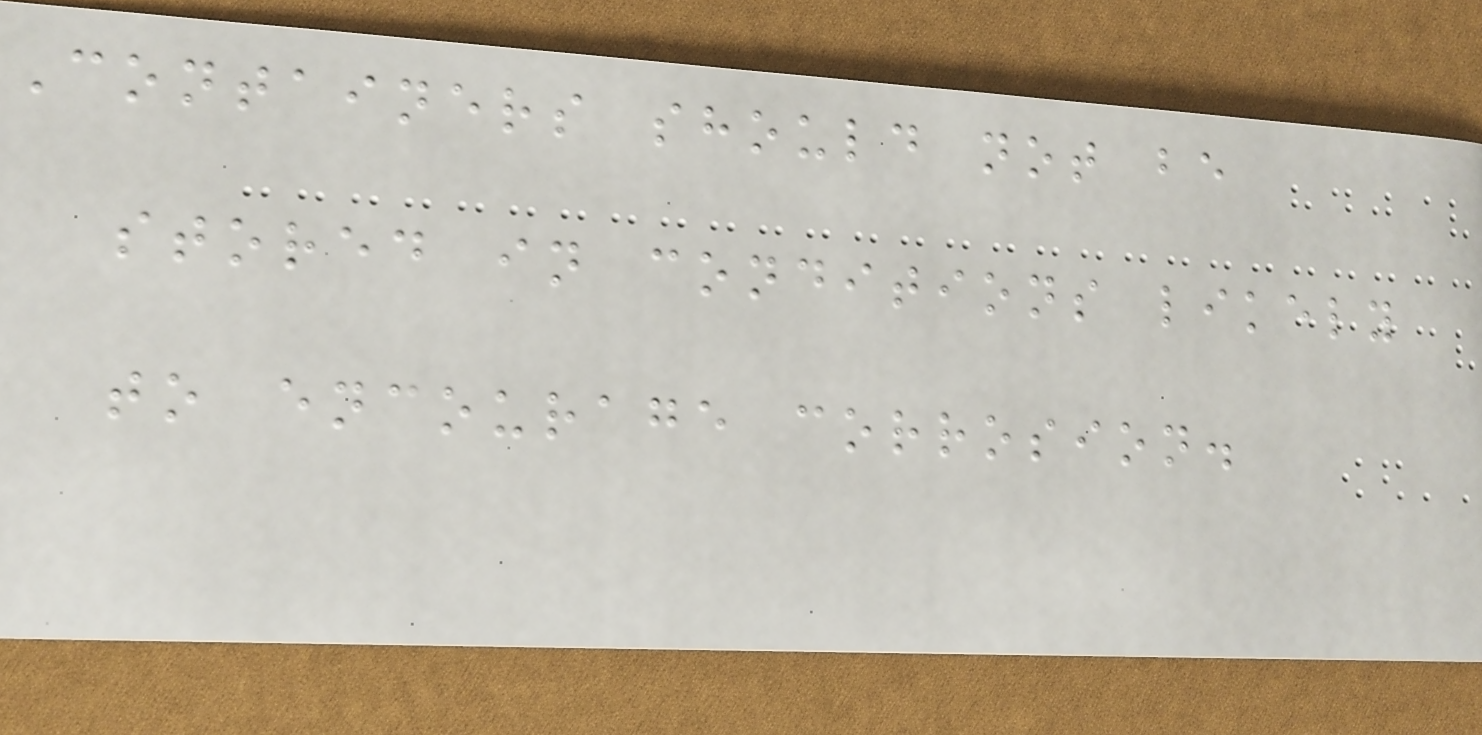Containers should not be
stored in conditions likely
to encourage corrosion.
